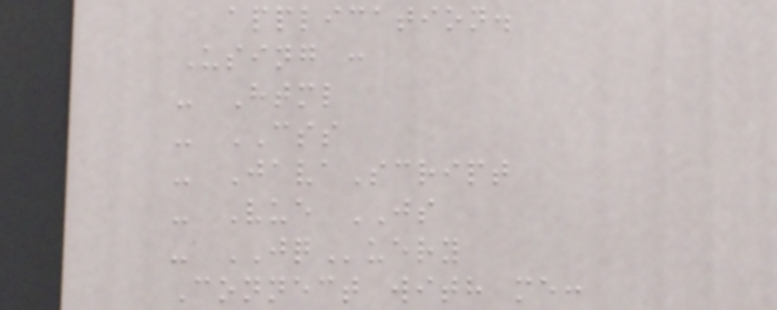application.
Using :
- Html
- CSS
- JavaScript
- Vue JS
- JQuery
Connect with me:
